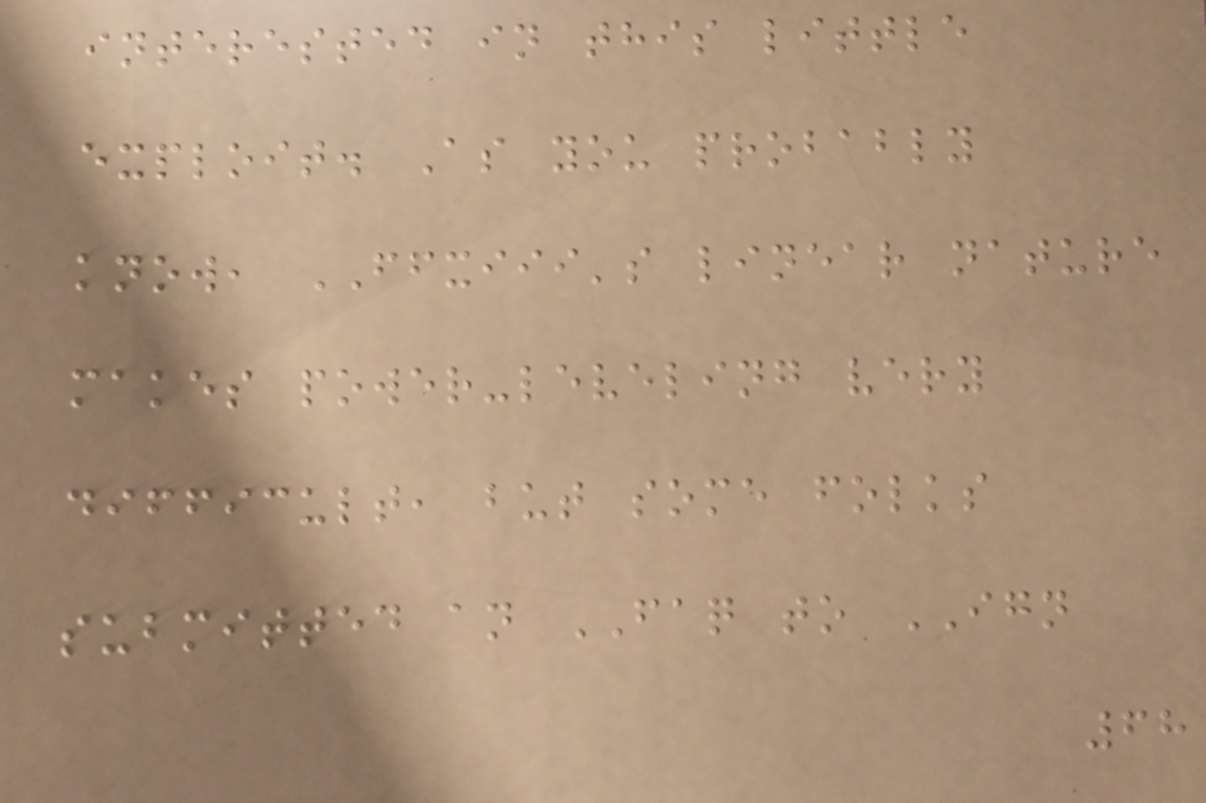interested in this little
exploit. As you probably
know, FFXIII's linear nature
makes power-leveling very
difficult, but some folks
submitted an FAQ to IGN
68
